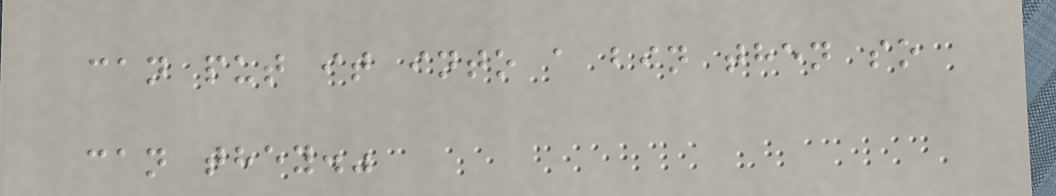can put it into a bin then so
can they."
